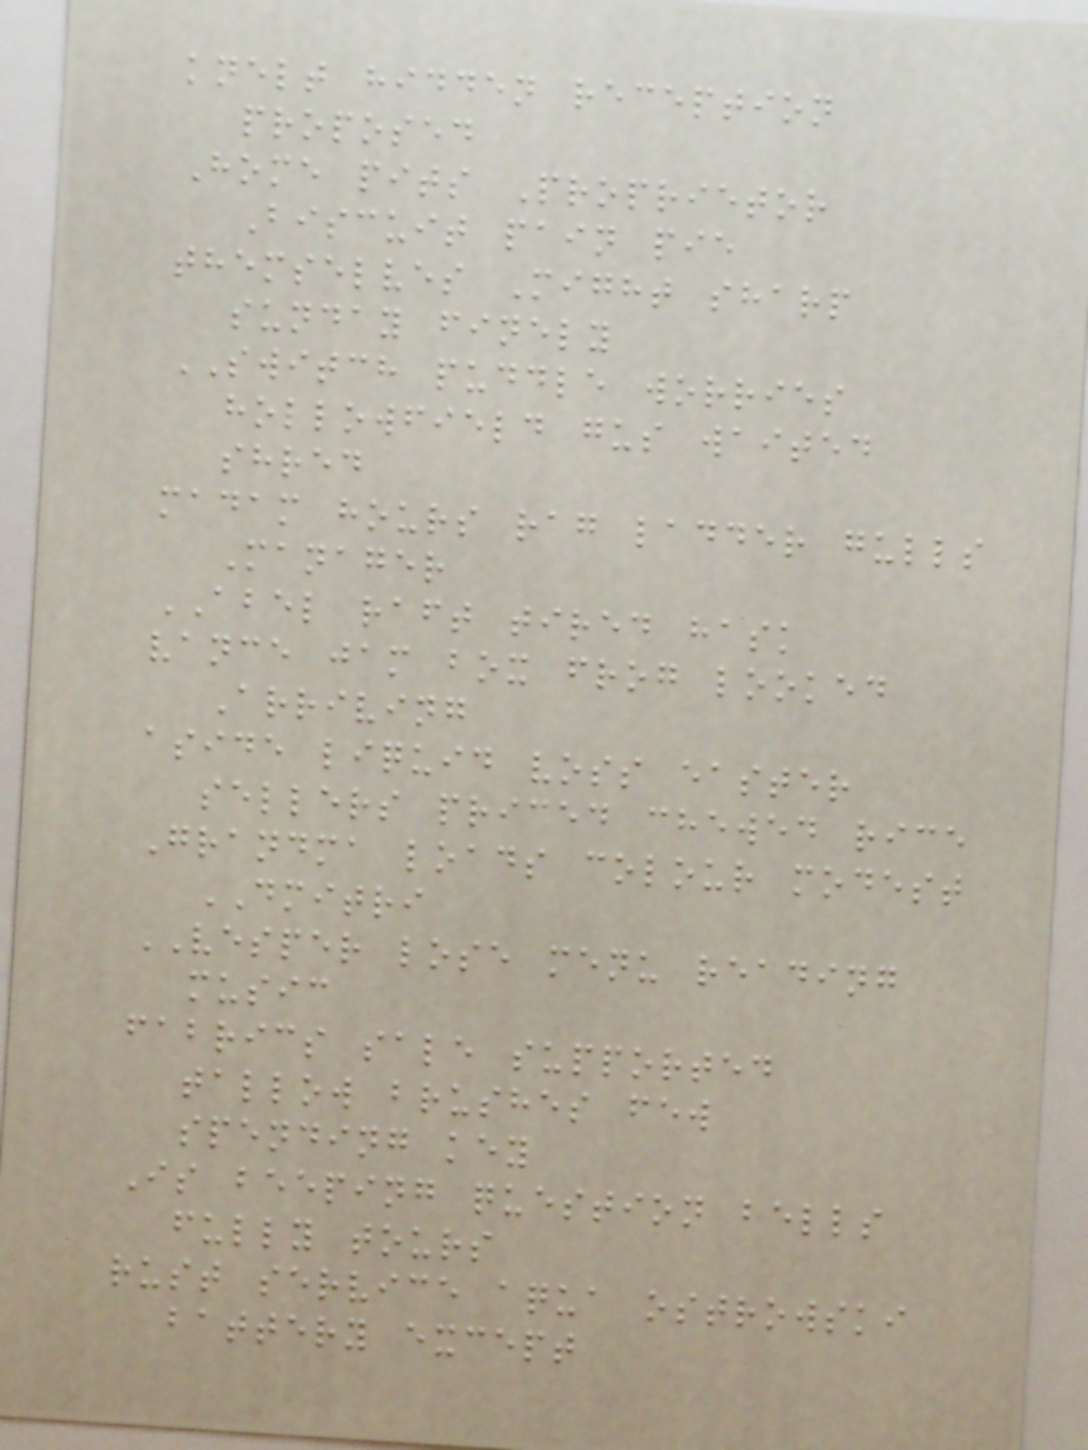knelt hidden reception
proposed
Home pits Proprietor
Biscuit pain pie
themselves Might sharp
sunday finely
SWITCH puddle worries
hollowfield gus waited
shred
madam hours rag ladder gulls
Manager
ABEL raft tired hask
vance jam box frog looked
Arriving
aside liquid voss easter
sellers priced chewed rice
Grandma loads colour modest
DMITRI
VESPER lose menu reading
music
fabrics sale supported
tallow brushes few
spending key
Is beeping question bells
fully tours
rust service aqua ostrowski
battery except
